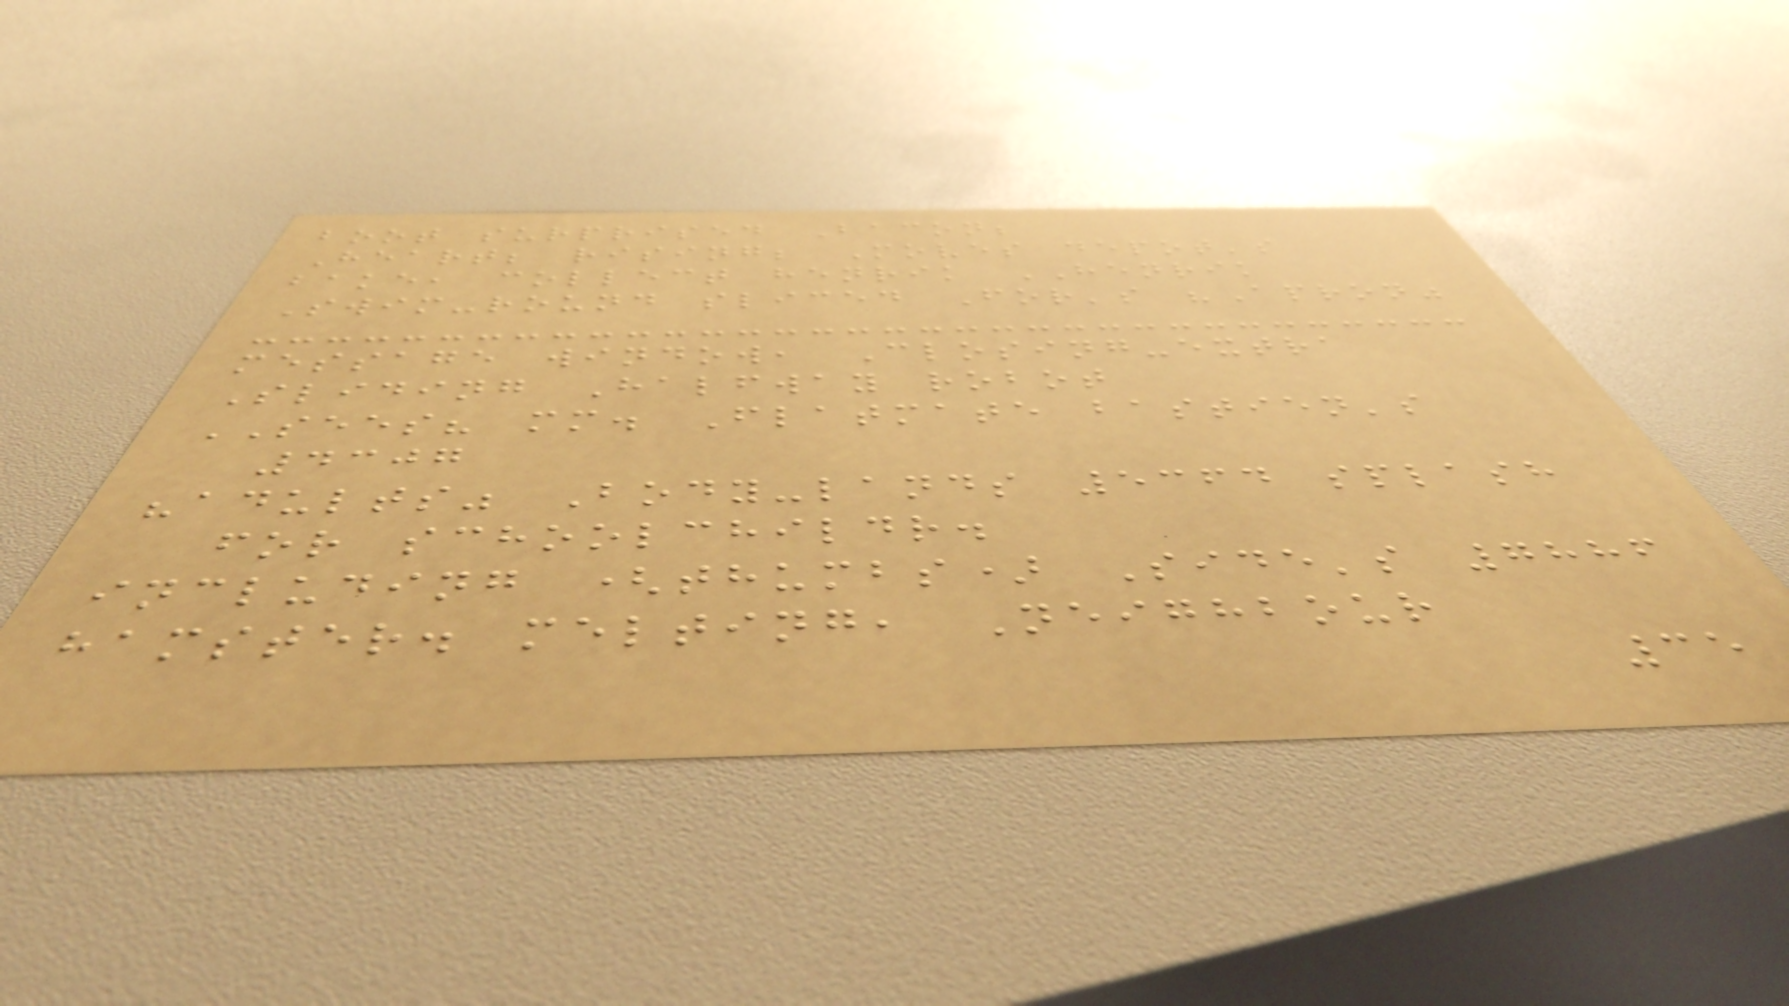boot surprised Bacon;
Heart; rising; Moves depot's
bake, collect henrik HENRIK
Swim-round sliced For's "Apron"
message window, Closing-extra
Sliding Halfway robot
SEES? mm. Flatmate bastien's
4307
"adults" Body-lands 5364 splash
for schoolchildr.
including (thumbs) Side's 7886
hamster. melting, Neighbour
35
